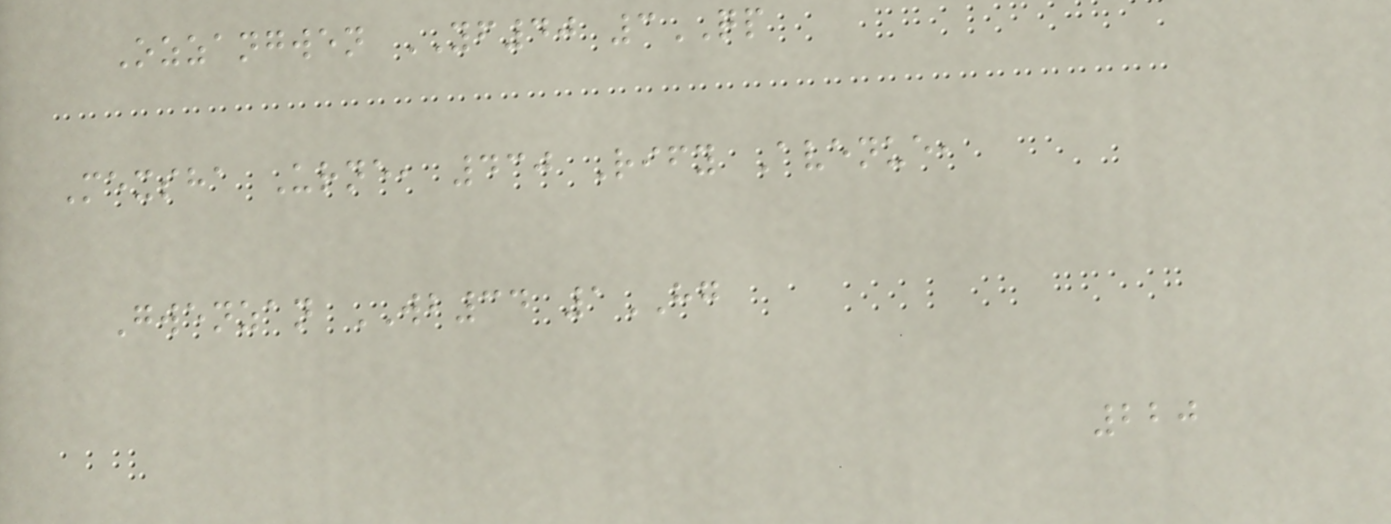Ozzangwen YF40 3QP
Mexsha Urne, 430 Rify Avenue,
Gwenzan WB34 1HG
220
